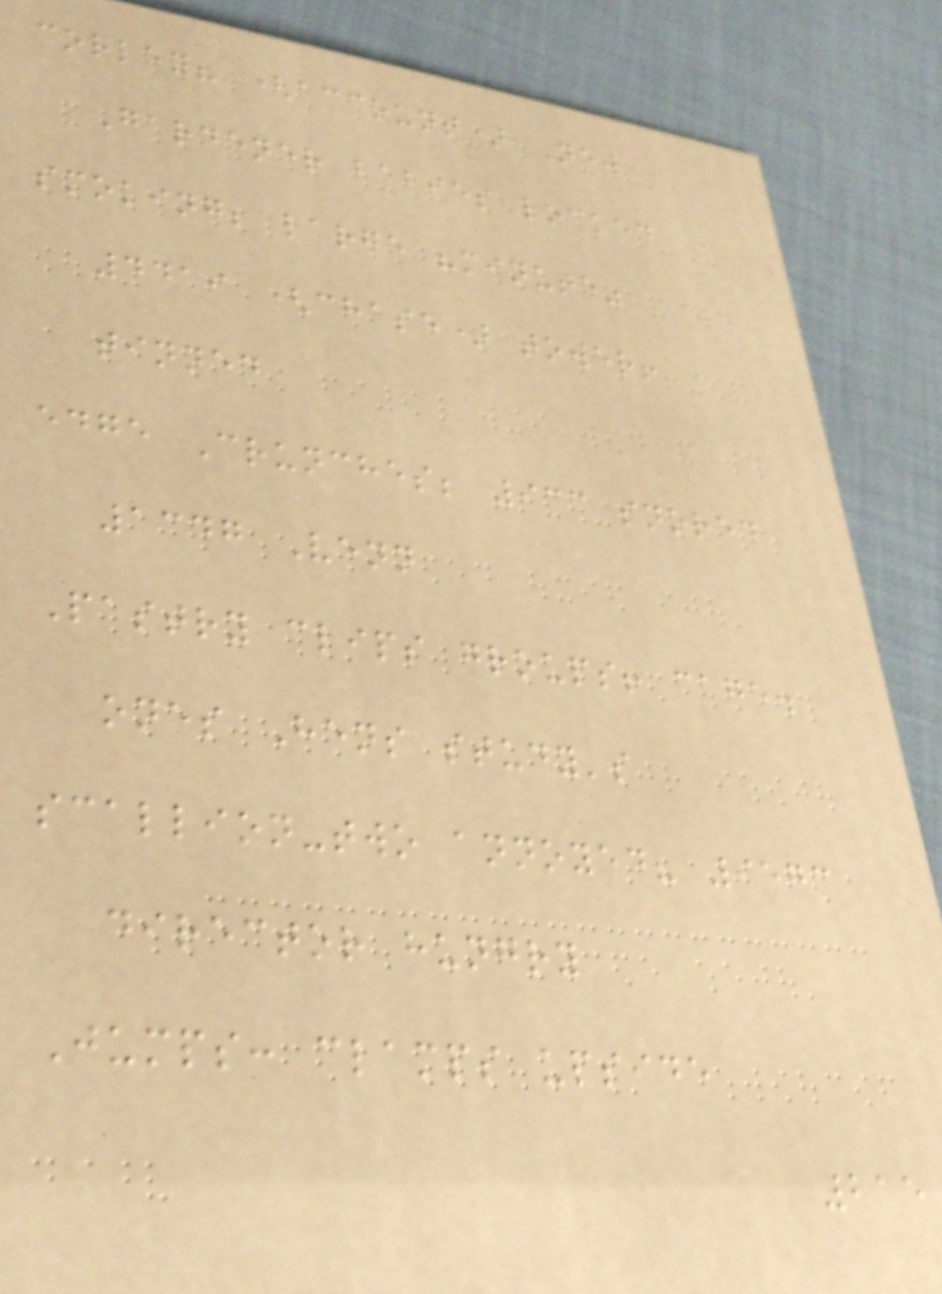corley? (account) New
Gardener babies locked
smoking; large "minute"
4419 (chase) tower!
tinned
edge Crunches; 933 snored
1347 Venn
Pastry clips groups! cage.
ones Hens study's
scallion-two annoyed? 9573
director hungry
Jumps: clamps upside
215
